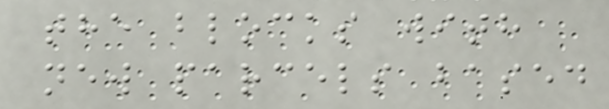the blocks with
new parcels based
